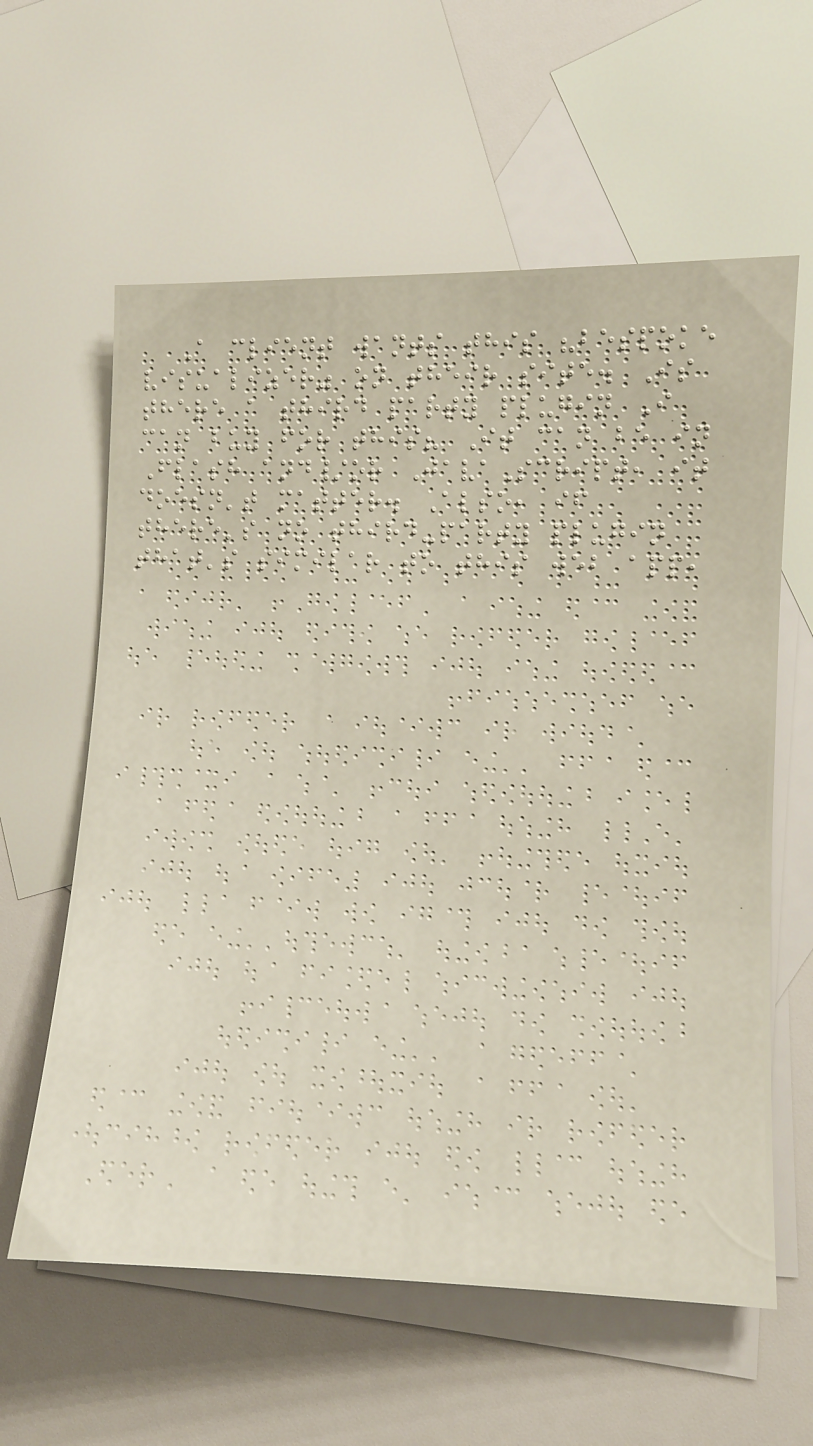A client wants this "bespoke
visualizer" on their site. Is
there a third party plugin I
can buy for this? It can be in
Flash and/or JavaScript, it
doesn't matter. Also, if
there's no third-party plugin
that's similar to this web app,
